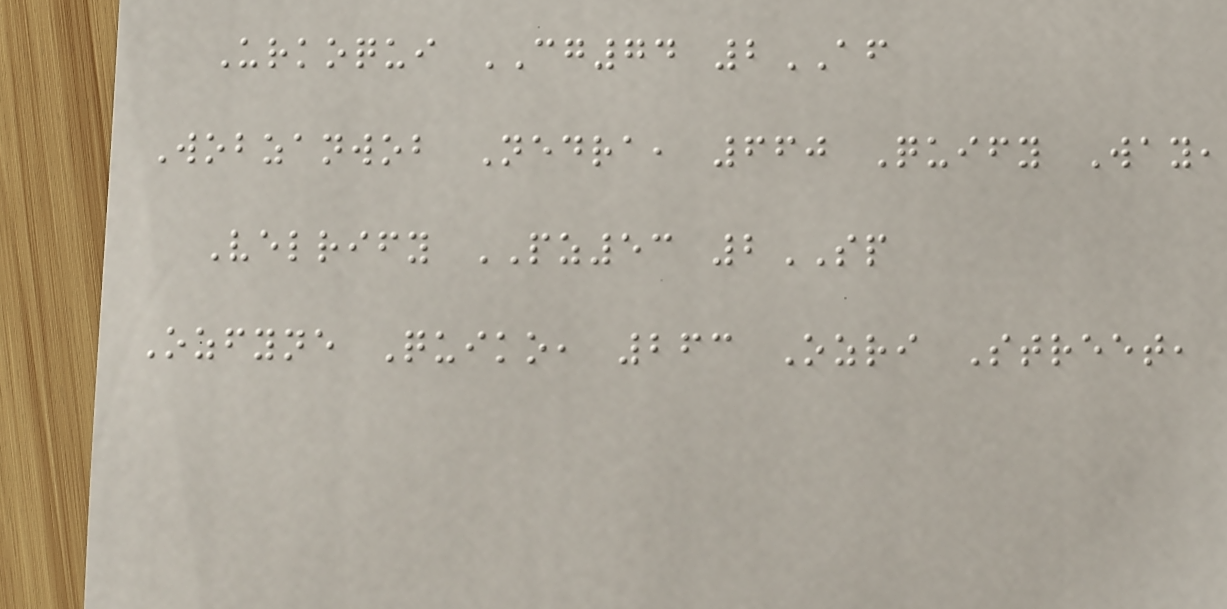Urkoqui CG74 2AF
Wobzanwob Nedra, 660 Quify Way,
Velrify PZ53 2SP
Ozfyne Quiko, 263 Ozri Street,
